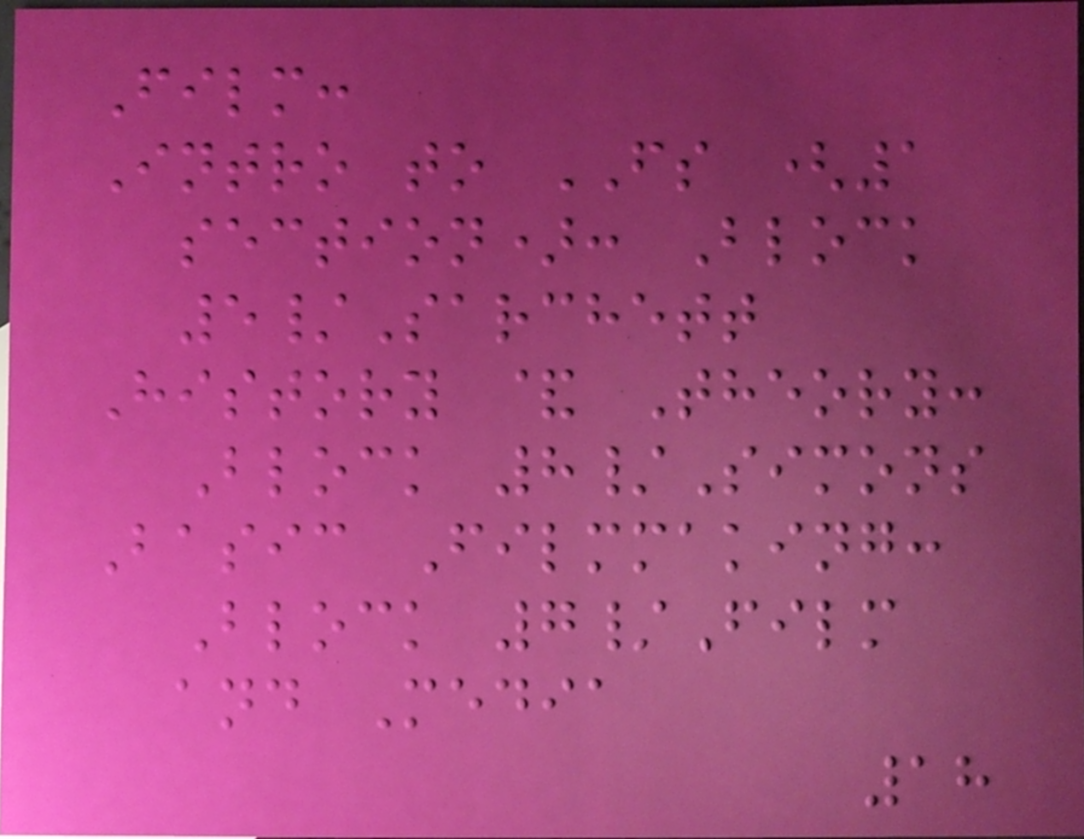Film:
Intro to FS (1
section): Block
5/Sarchett
History & Theory:
Block 8/Simons
Basic Filmmaking:
Block 7/Film
and Media
18
